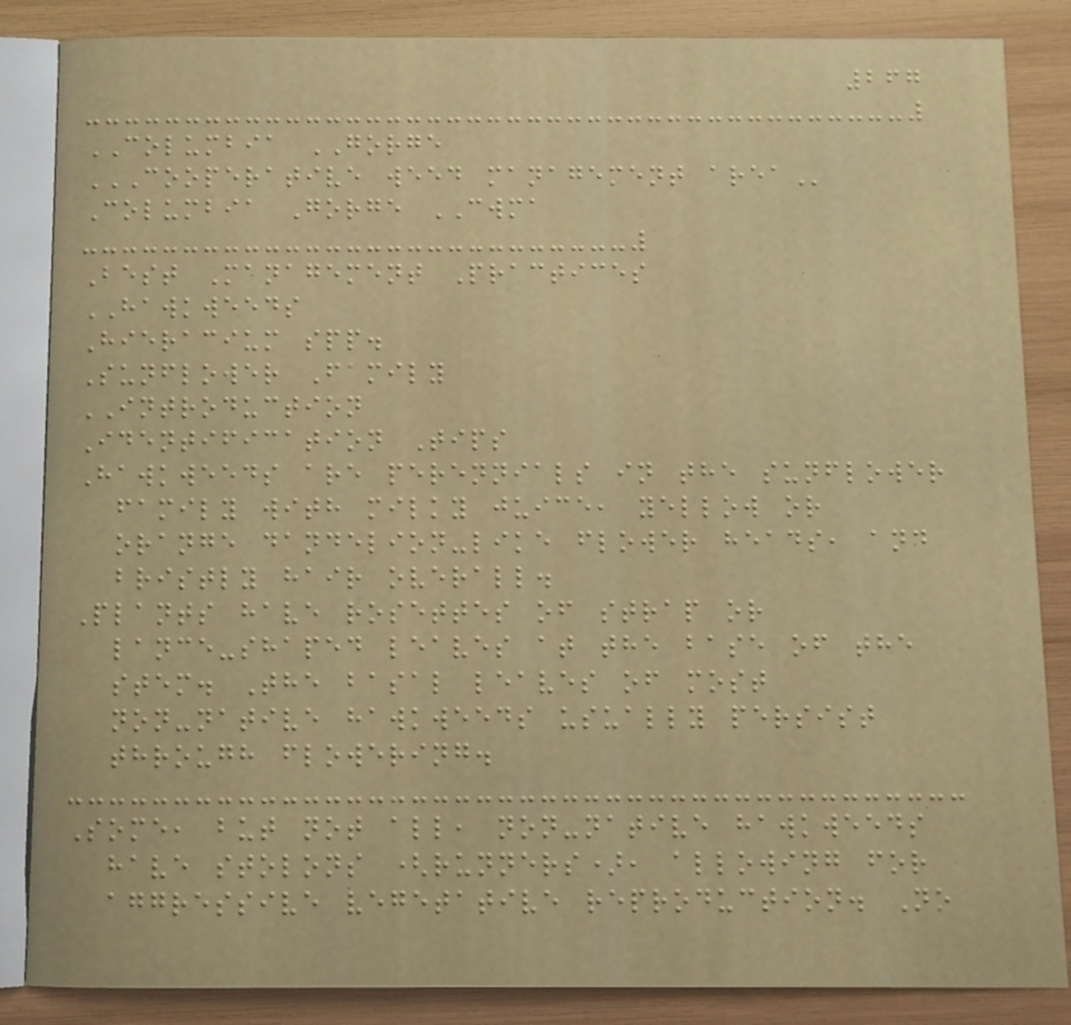267
COLUMBIA GORGE
COOPERATIVE WEED MANAGEMENT AREA
Columbia Gorge CWMA
Best Management Practices
HAWKWEEDS
Hieracium spp.
Sunflower Family
INTRODUCTION
Identification Tips
Hawkweeds are perennials in the sunflower
family with milky juice, yellow or
orange dandelion-like flower heads, and
bristly hair overall.
Plants have rosettes of strap or
lance-shaped leaves at the base of the
stem. The basal leaves of most
non-native hawkweeds usually persist
through flowering.
Some, but not all, non-native hawkweeds
have stolons (runners), allowing for
aggressive vegetative reproduction. No
